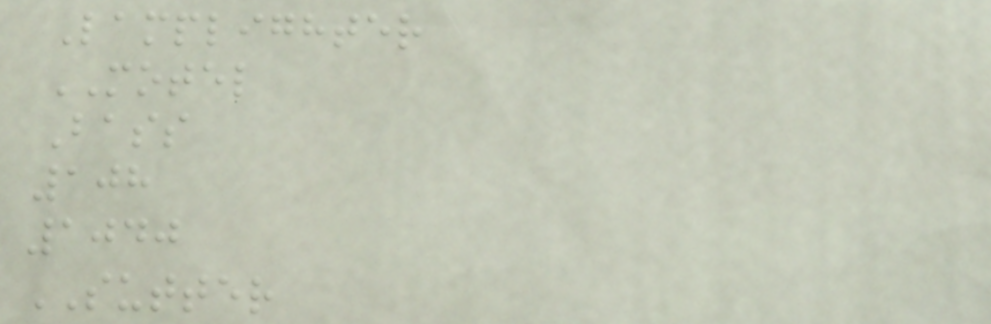Lamplighter
MOTEL
Bass
108
1040
SUTTER
